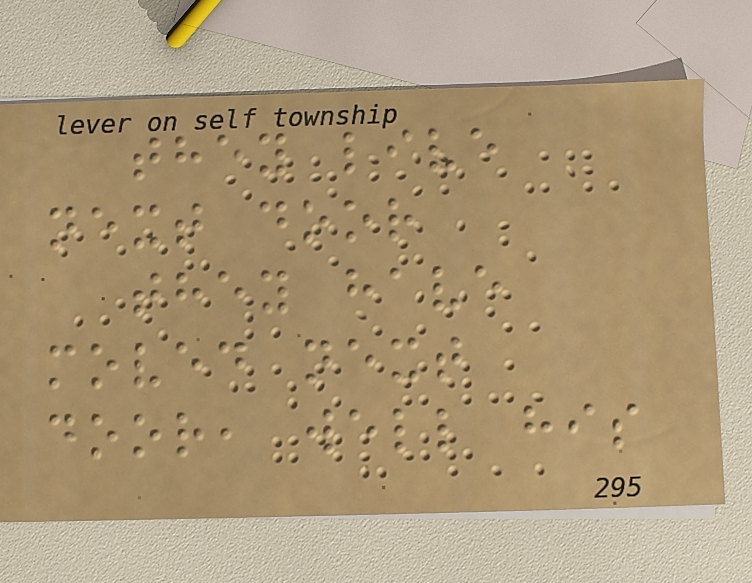they live
next door
they have
moved next
door, well his
